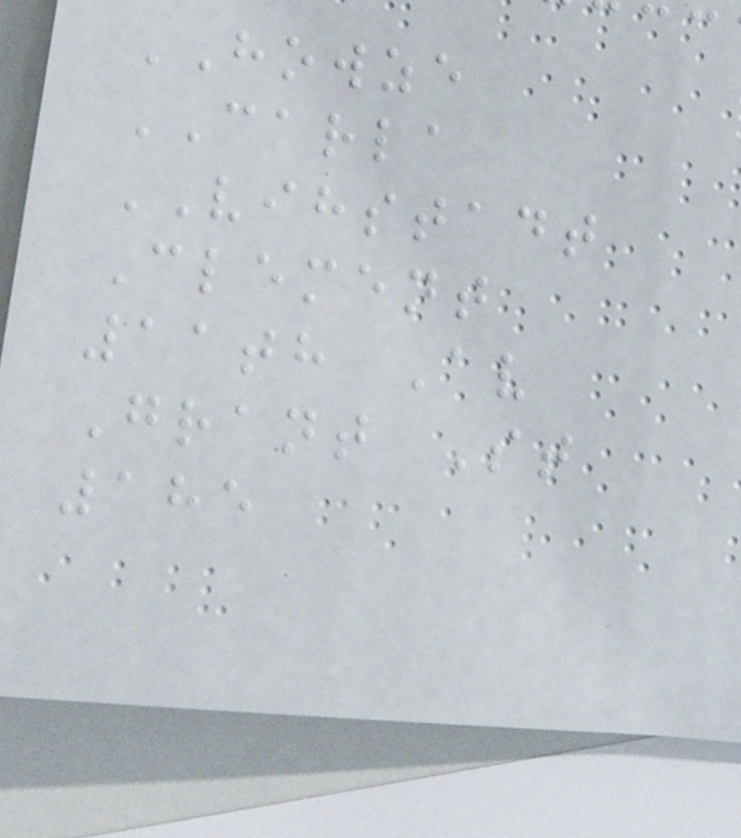HOWZE
CARLA
VIHSTADT
Clement
11th Av
Grant St
185
